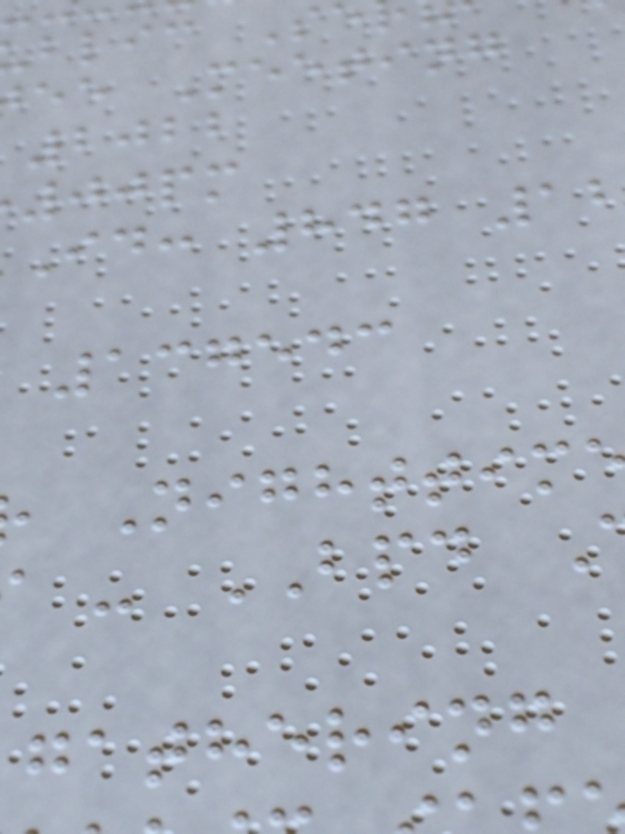blic S
ee Meeting
2022
00pm
id: 847 1
137543
Nighttim
- BPD
gathering
